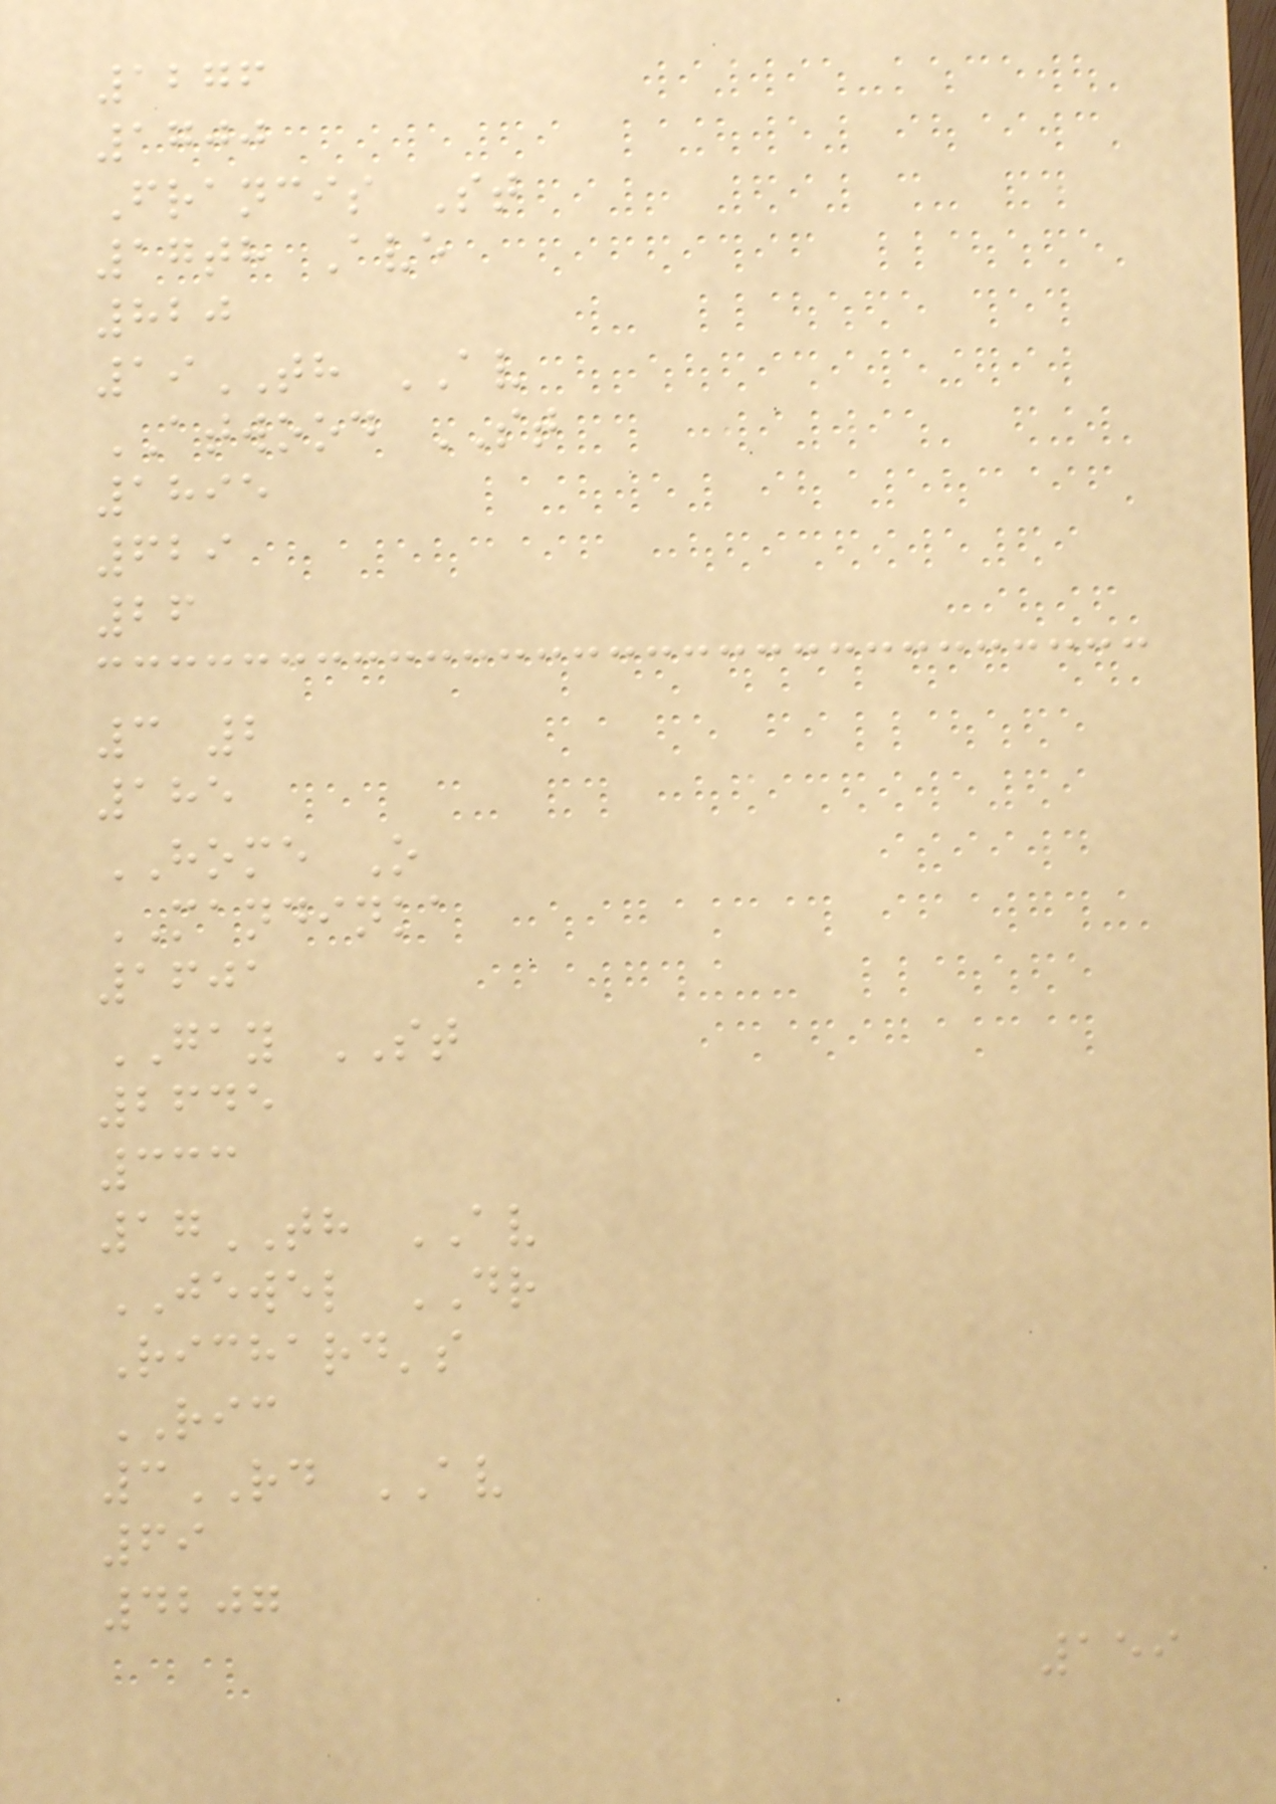1276
1700
Francis St
17th Ave
820
19TH AV
ATWOOD ST
1895
629
26
3 2
185
HOME O
MANDINKA
1601
GAY ST
2645
333
17TH AV
JEWEL DR
Richard's
RIC
3RD AV
69
4207
159
